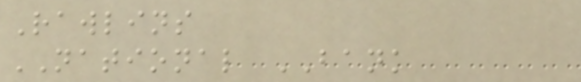Rawlins
NATIONAL BANK
